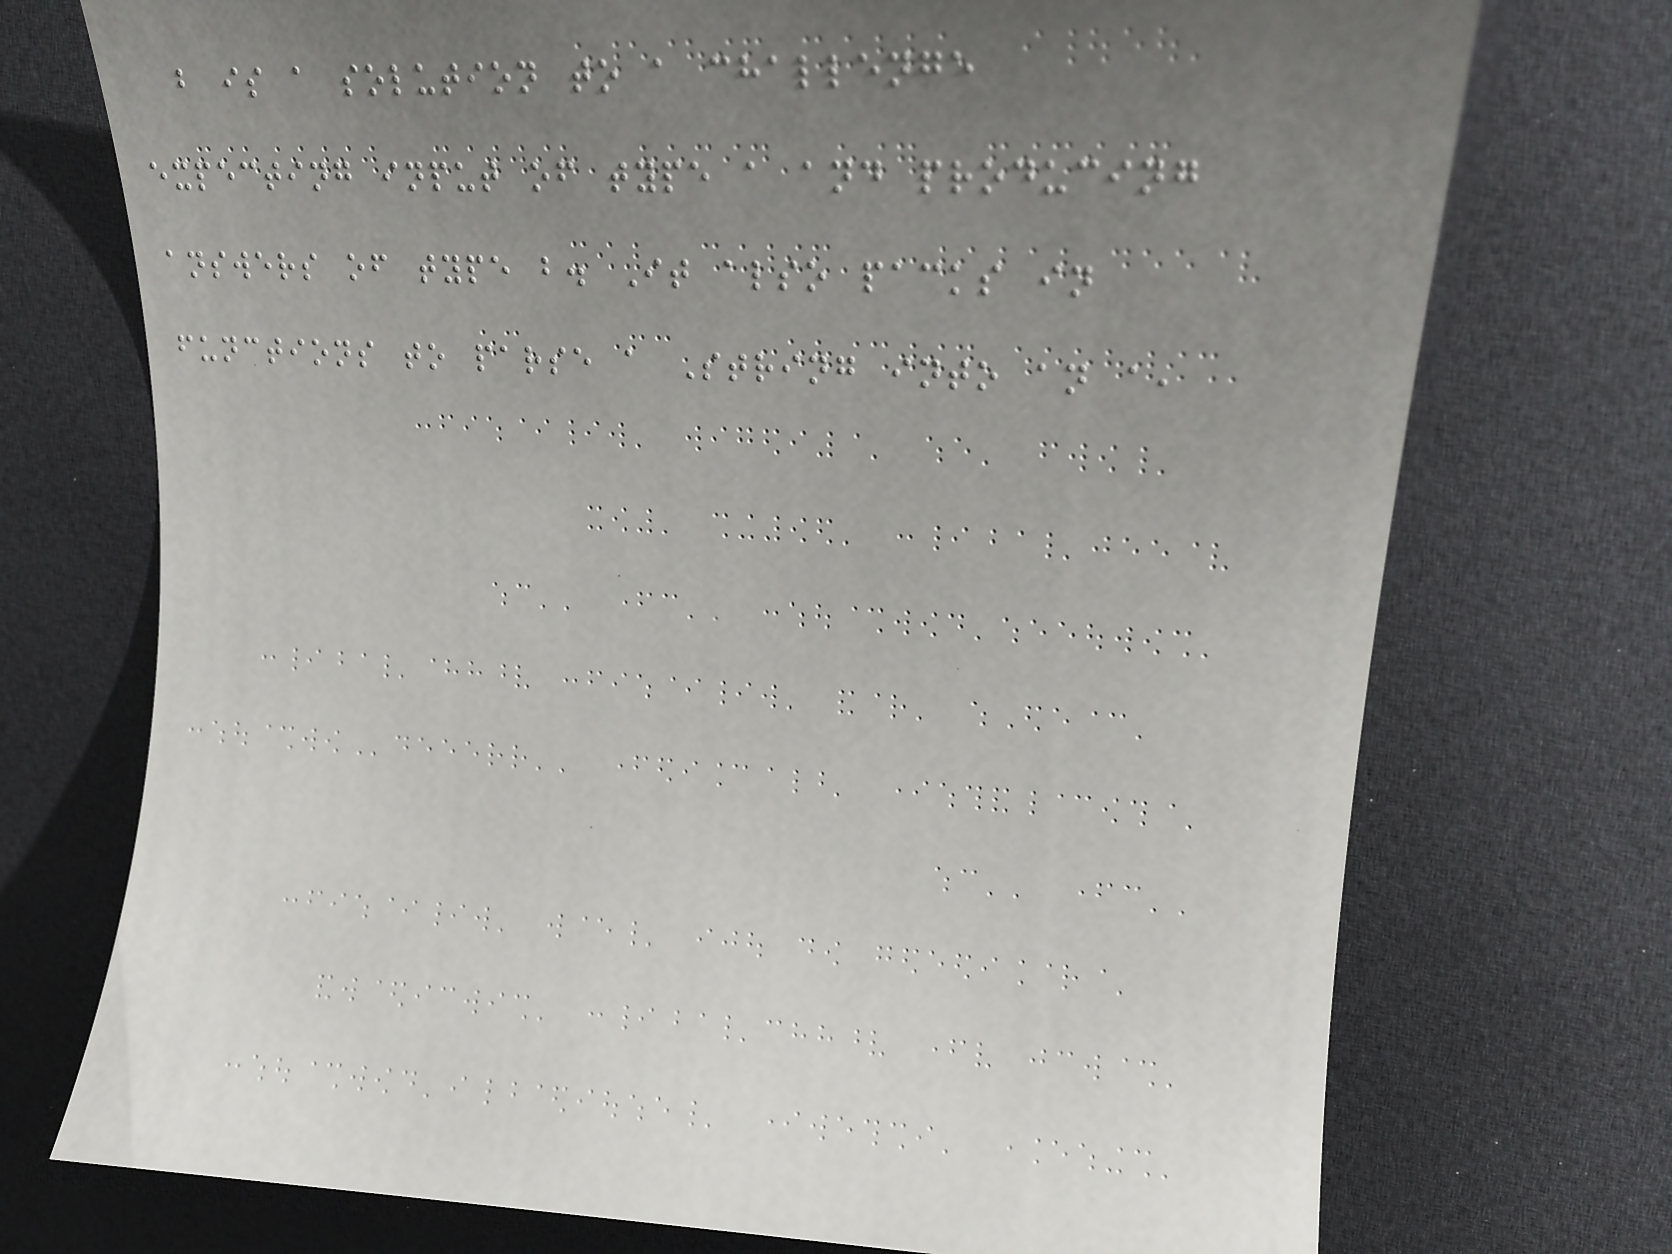b is a solution to a challenge
expecting input of type a and producing
answers of type b. It also packs in
functions to parse a String into an a,
